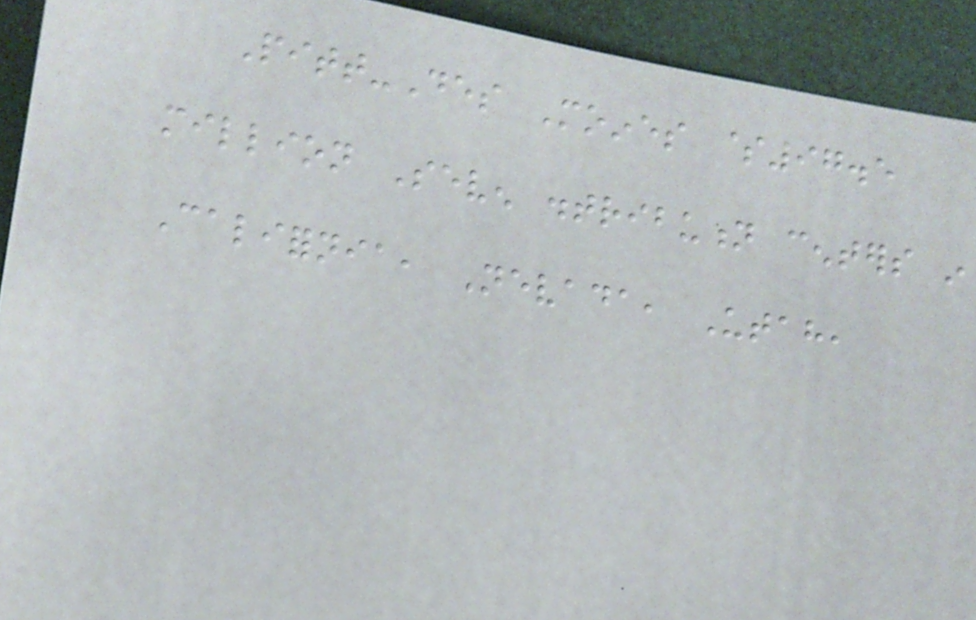Pitt-Des Moines $97.5
million Seven distribution centers in
California, Nevada, Utah,
